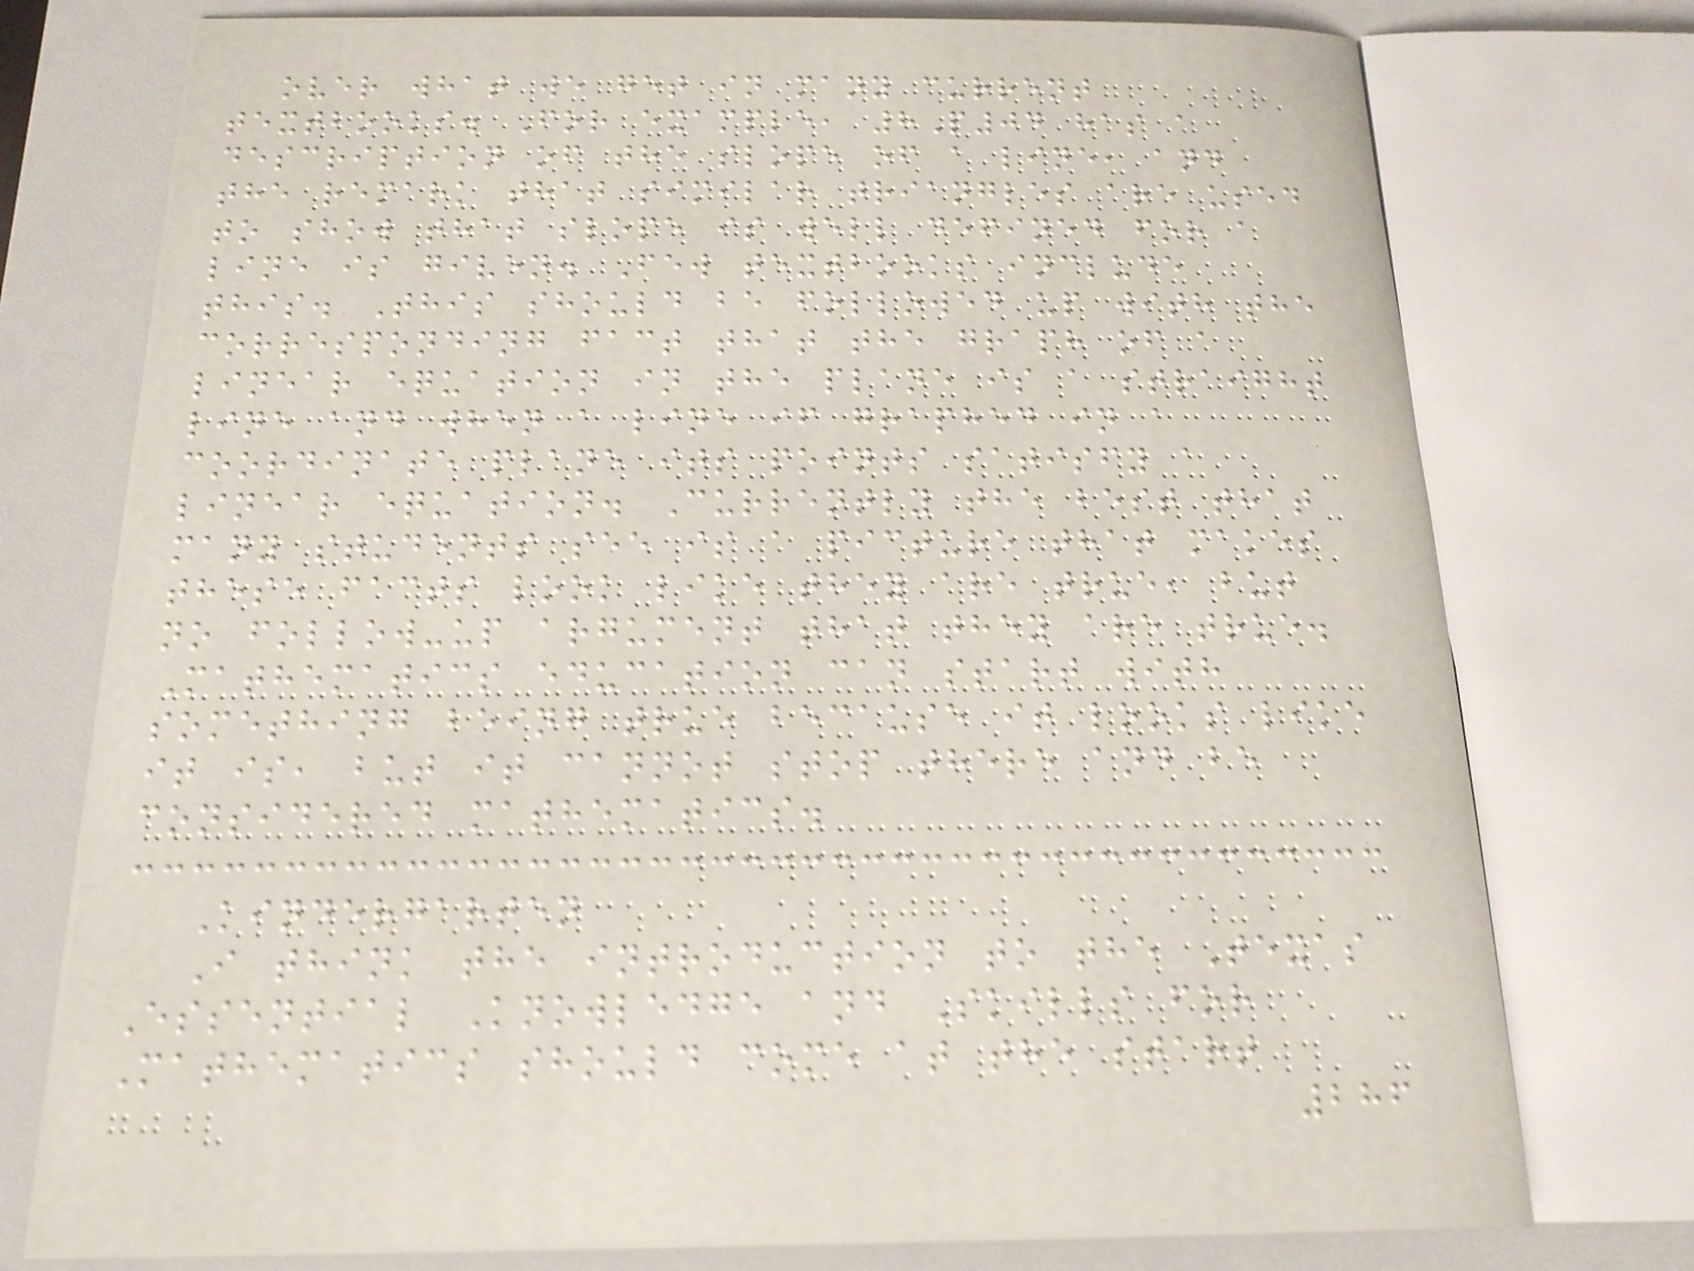over what we get in many current
textbooks. For example, 8P04 has a
description of the slope of a line, and
the remark that similar triangles are used
to show that slope is well defined for a
line is given. Few textbooks include
this. This should be followed up with the
corresponding fact that the graph of a
linear equation in the plane is a straight
line and when a line if graphed in a
coordinate plane its points satisfy a
linear equation. Currently the best that
many students see is a picture that makes
these facts look like they are true, but
no follow-up argument that they are true.
Mathematics education can start with
something being true because it looks like
it is, but it cannot stop there and be
considered mathematics.
Kindergarten
I think the introduction to the Texas
Essential Knowledge and Skills for
Mathematics should come at the start
286
